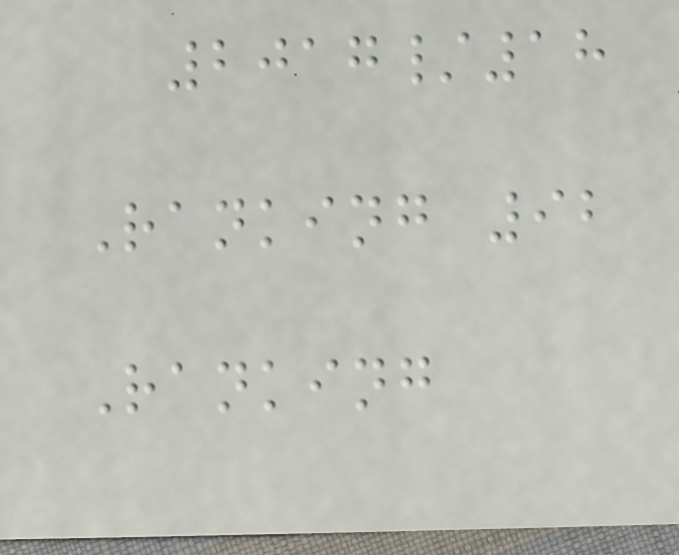2017/18
Ranking 92
Ranking
